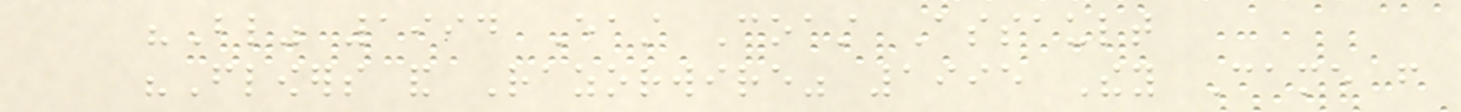"Blind" 1994 East Coast Assault
"Flowers and Razorwire" 1995 They Came from
